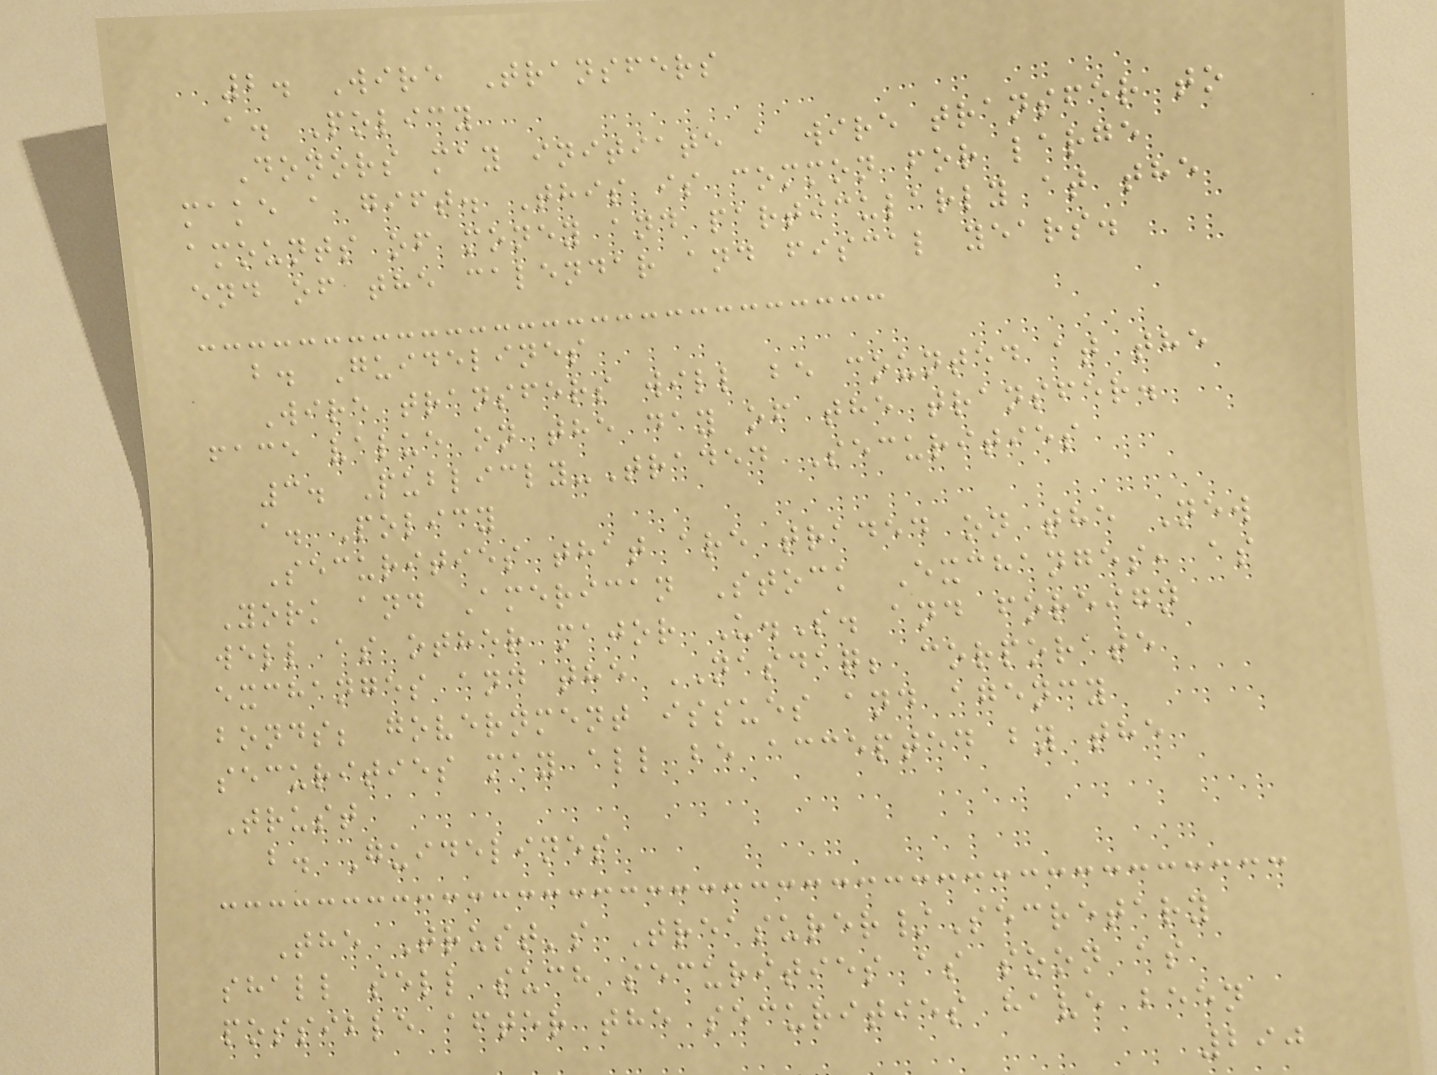2. Wire Transfers
a. Policy
Donors may initiate a wire transfer to
make a gift. This is common for large
amounts of money and particularly at the
end of the calendar and fiscal years.
b. Guidelines
Wire transfers will be counted at the
face value on the day of the transfer.
3. Publicly-Traded Securities
a. Policy
Securities that are traded on the New
York and American Stock Exchanges, as
well as other major U.S. and foreign
exchanges and the NASDAQ; corporate
bonds; government issues and agency
securities may all be accepted by the
Trust
b. Guidelines
The Trust's Treasurer/Secretary
shall sell such securities as soon as
possible after the securities have been
290
